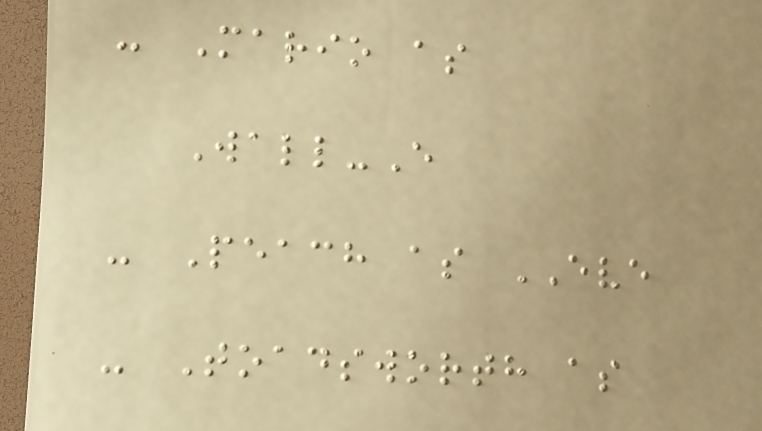- Mario as
Wall-E
- Peach as EVE
- Toadsworth as
